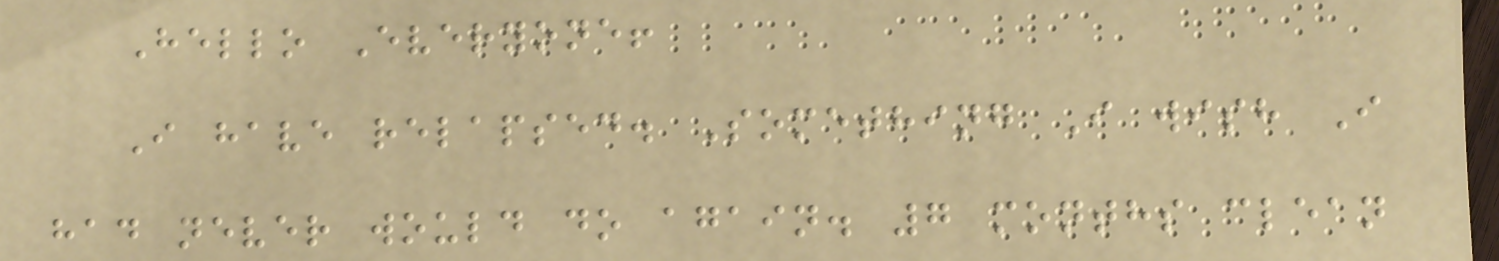Hello Everyone!
I have relapsed. Something I wish I
had never would do again. 7 months clean
